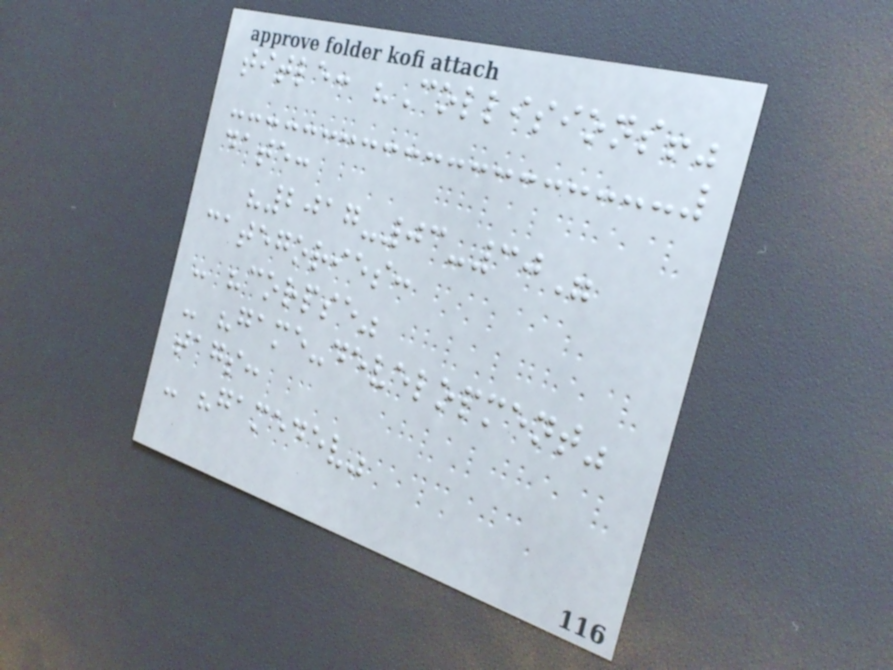title: "Collisions!"
date:
"2017-03-30"
categories:
- "corpse"
- "game-development"
tags:
- "gamedev"
